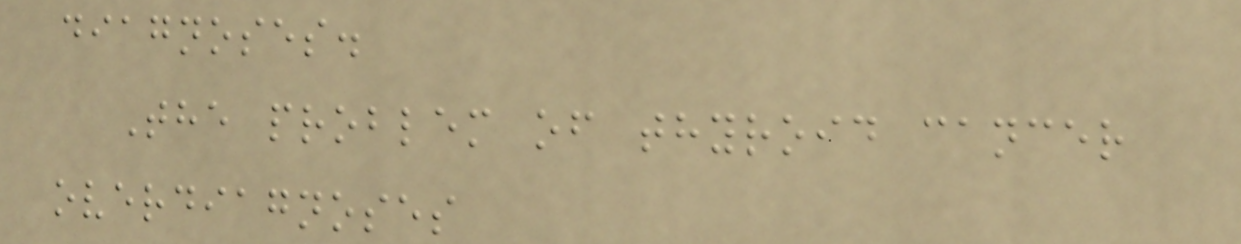diagnoses.
The problem of thyroid cancer
overdiagnoses
